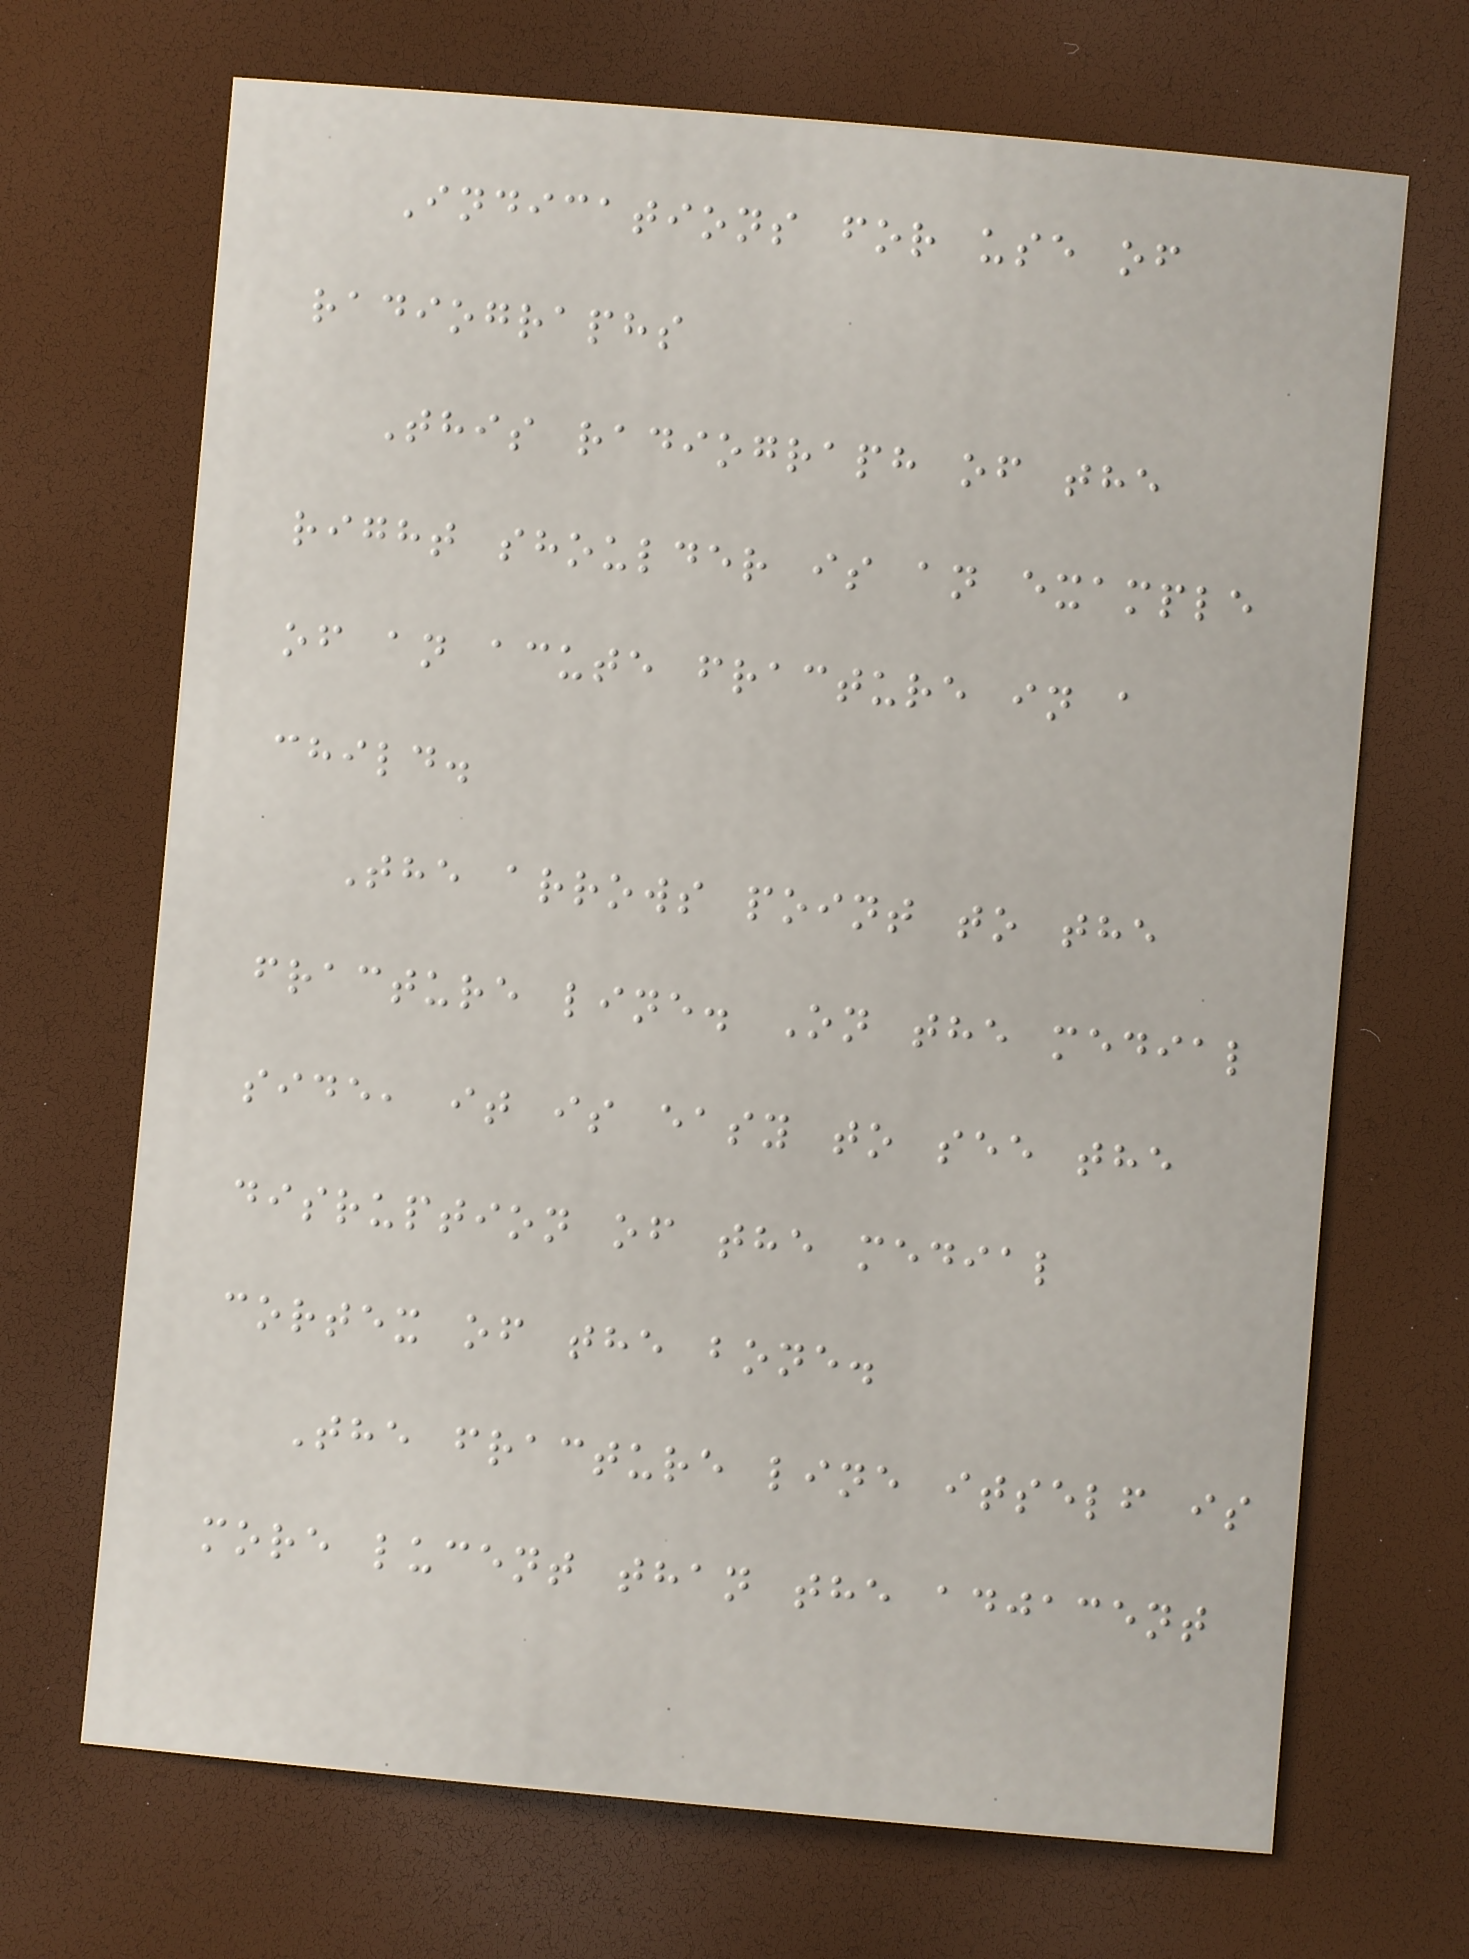Indications for use of
radiographs
This radiograph of the
right shoulder is an example
of an acute fracture in a
child.
The arrows point to the
fracture line. On the medial
side, it is easy to see the
disruption of the medial
cortex of the bone.
The fracture line itself is
more lucent than the adjacent
